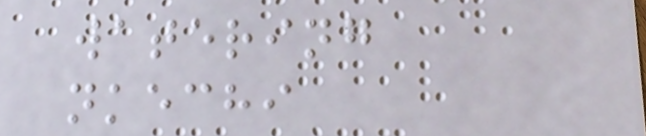watering
nkechi
